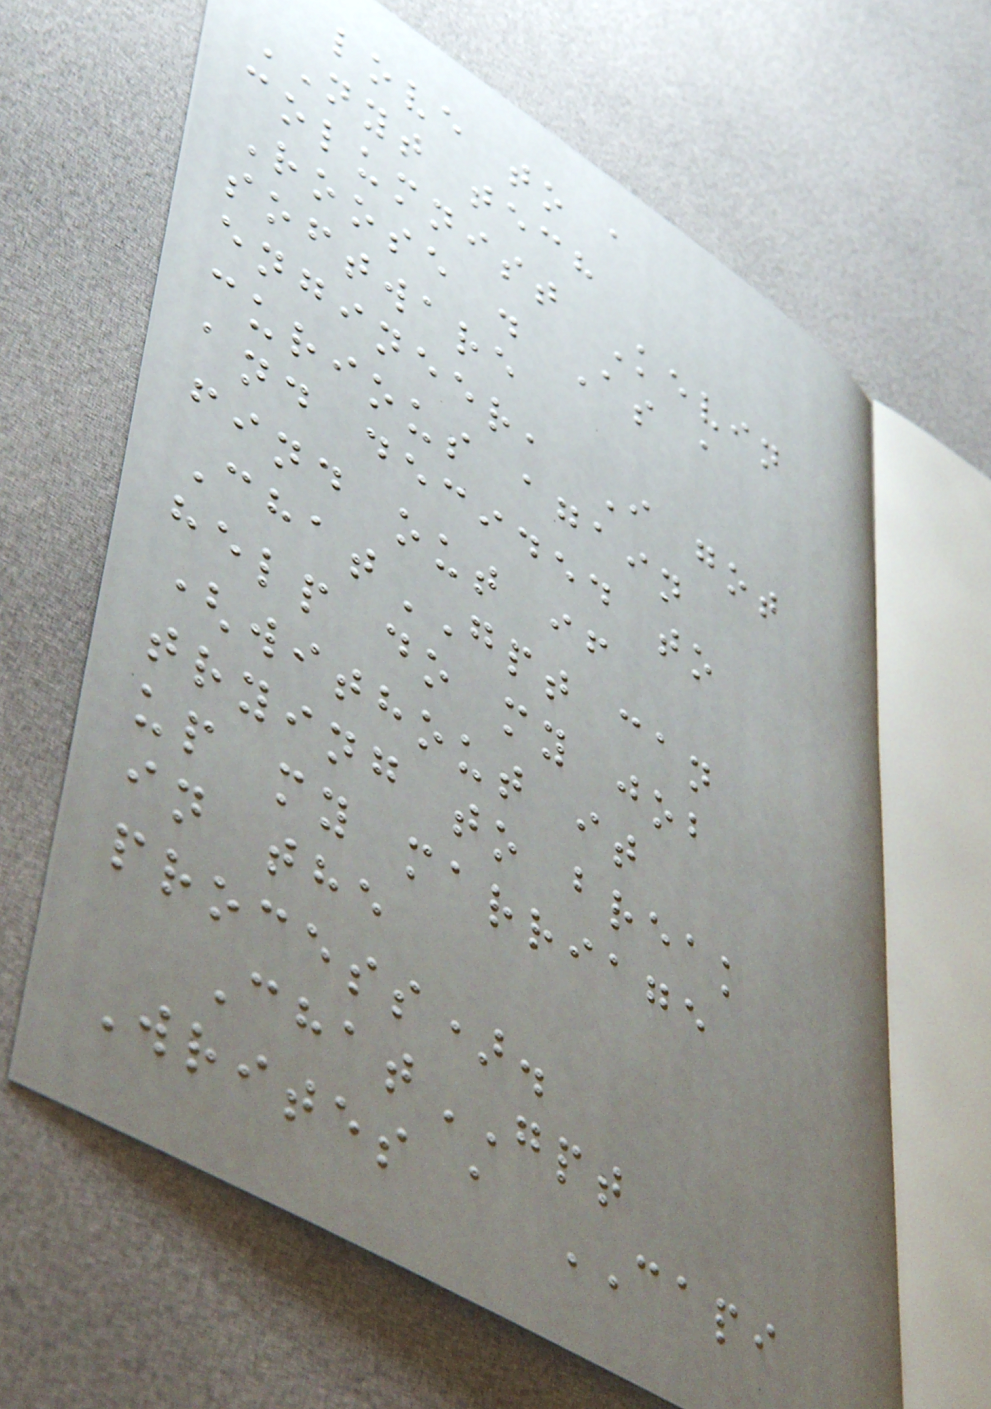love to a
NYT tech
columnist Kevin
Roose . As a
software
engineer, I got
curious again
and decided to
find out if
ChatGPT can
help do my job
(without it
trying to break
up my marriage
in the
process).
ChatGPT
Writes a CAPI
